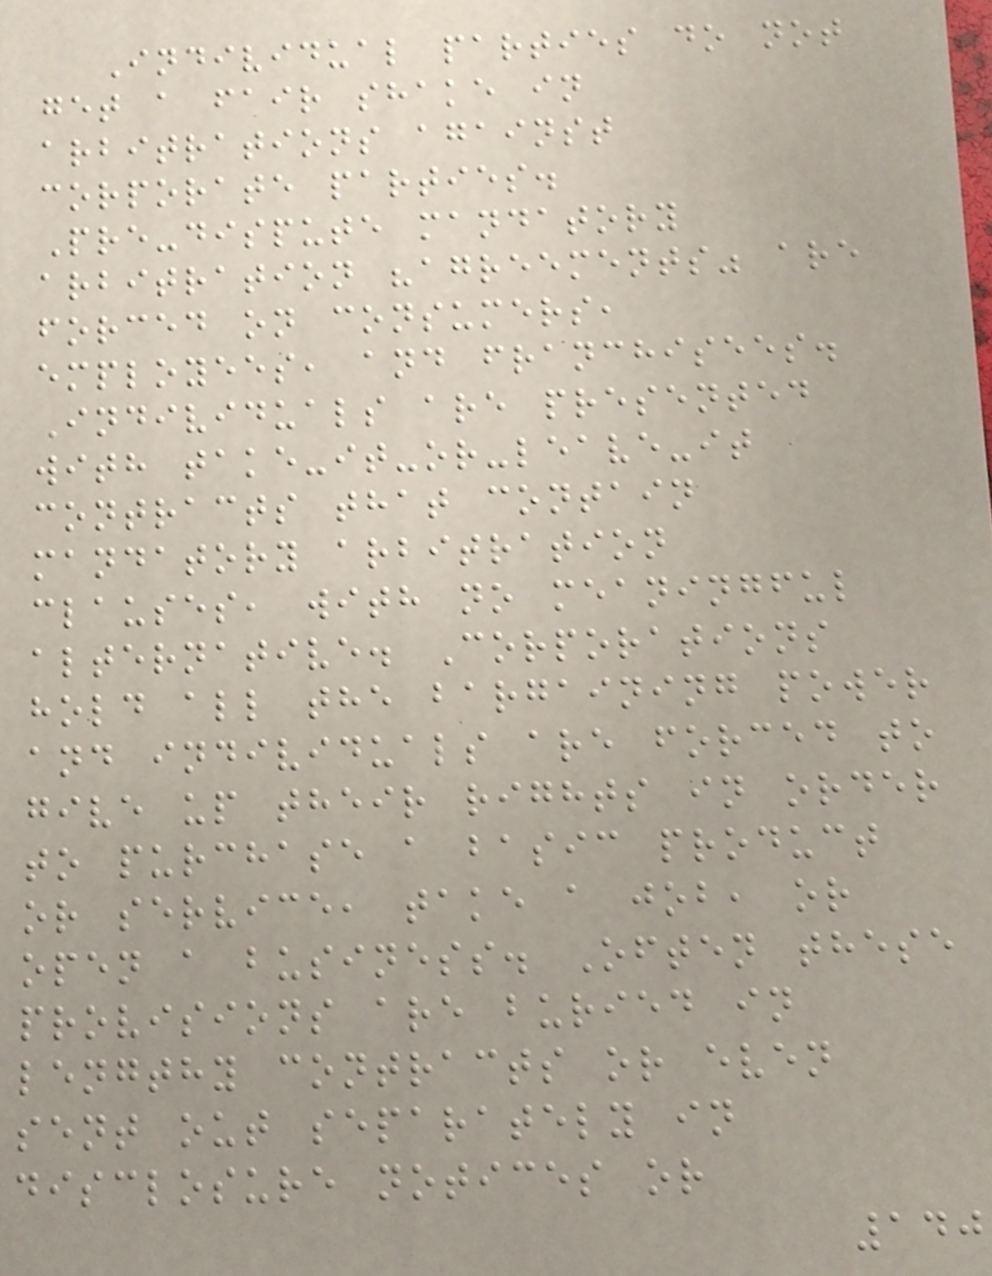Individual parties do not
get a fair shake in
arbitrations against
corporate parties.
Pre-dispute mandatory
arbitration "agreements" are
forced on consumers,
employees, and franchisees.
Individuals are presented
with take-it-or-leave-it
contracts that contain
mandatory arbitration
clauses, with no meaningful
alternative. Corporations
hold all the bargaining power
and individuals are forced to
give up their rights in order
to purchase a basic product
or service, take a job, or
open a business. Often these
provisions are buried in
lengthy contracts or even
sent out separately in
disclosure notices or
140
